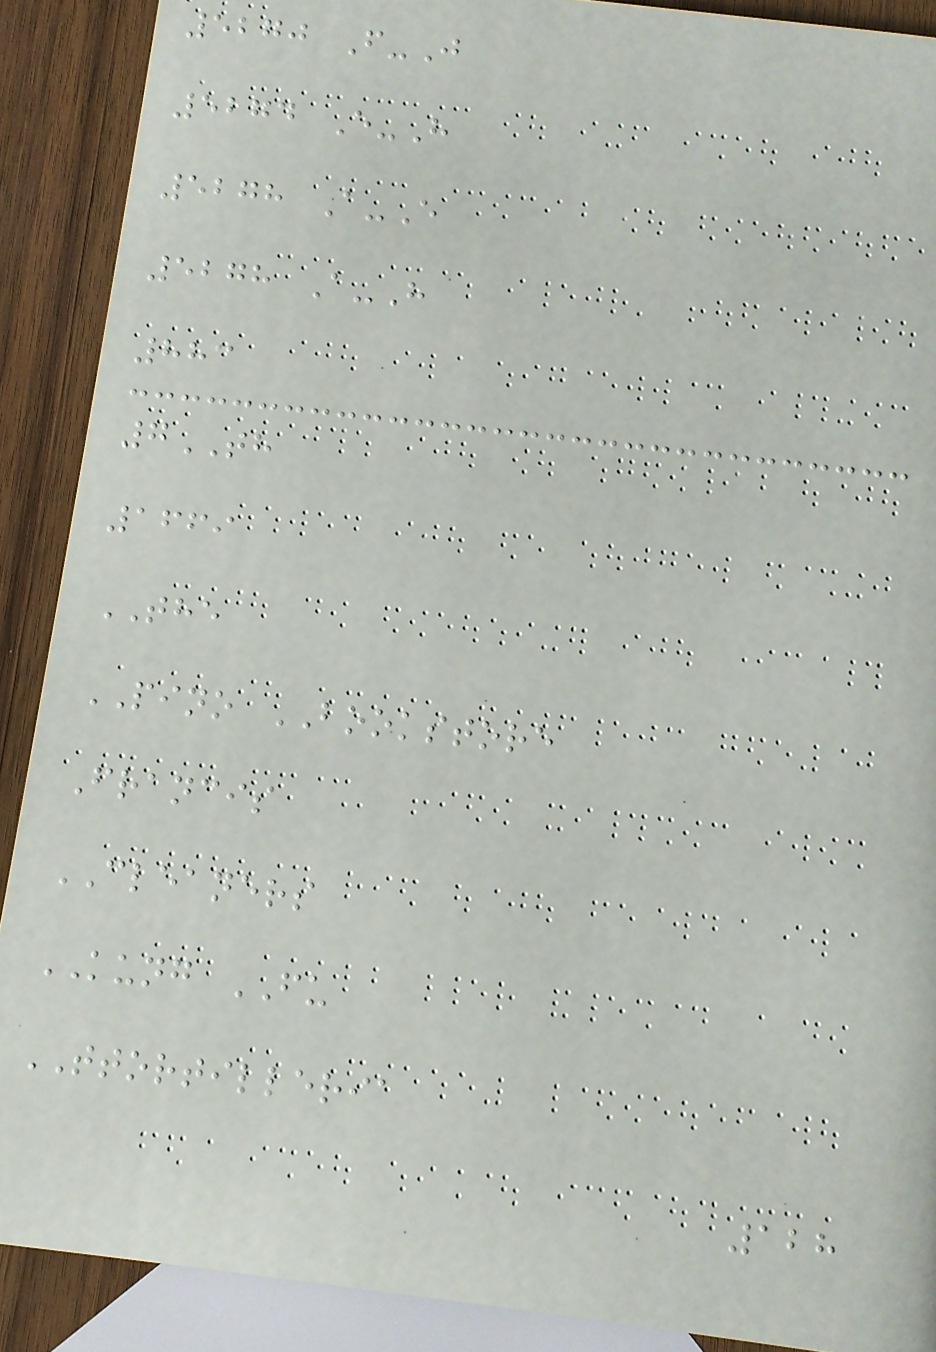5270 F-J
5274 E-H
5278 A-E
5278 A-H
883
7TH
1669
THE
PINO BOOKSTORE
Francis
CLEANERS
KUNG FU
TTORTILLERIA
128
